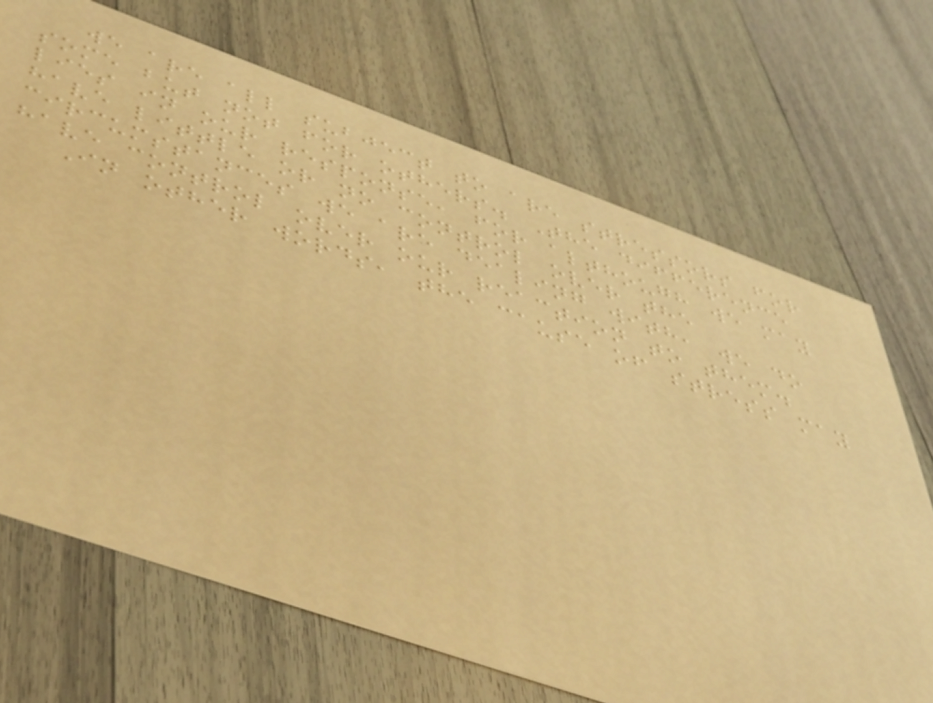we are all subject to are stressors for
some but not for others. The difference
lies in our response, for although we may
have little or no control over the
circumstances we are dealing with, we do
have control over our reaction to them.
In other words, the cause of stress may
